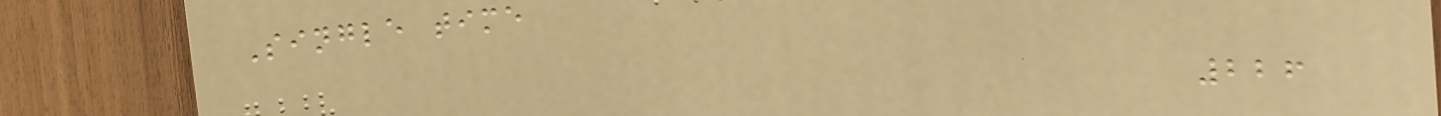Single time
226
